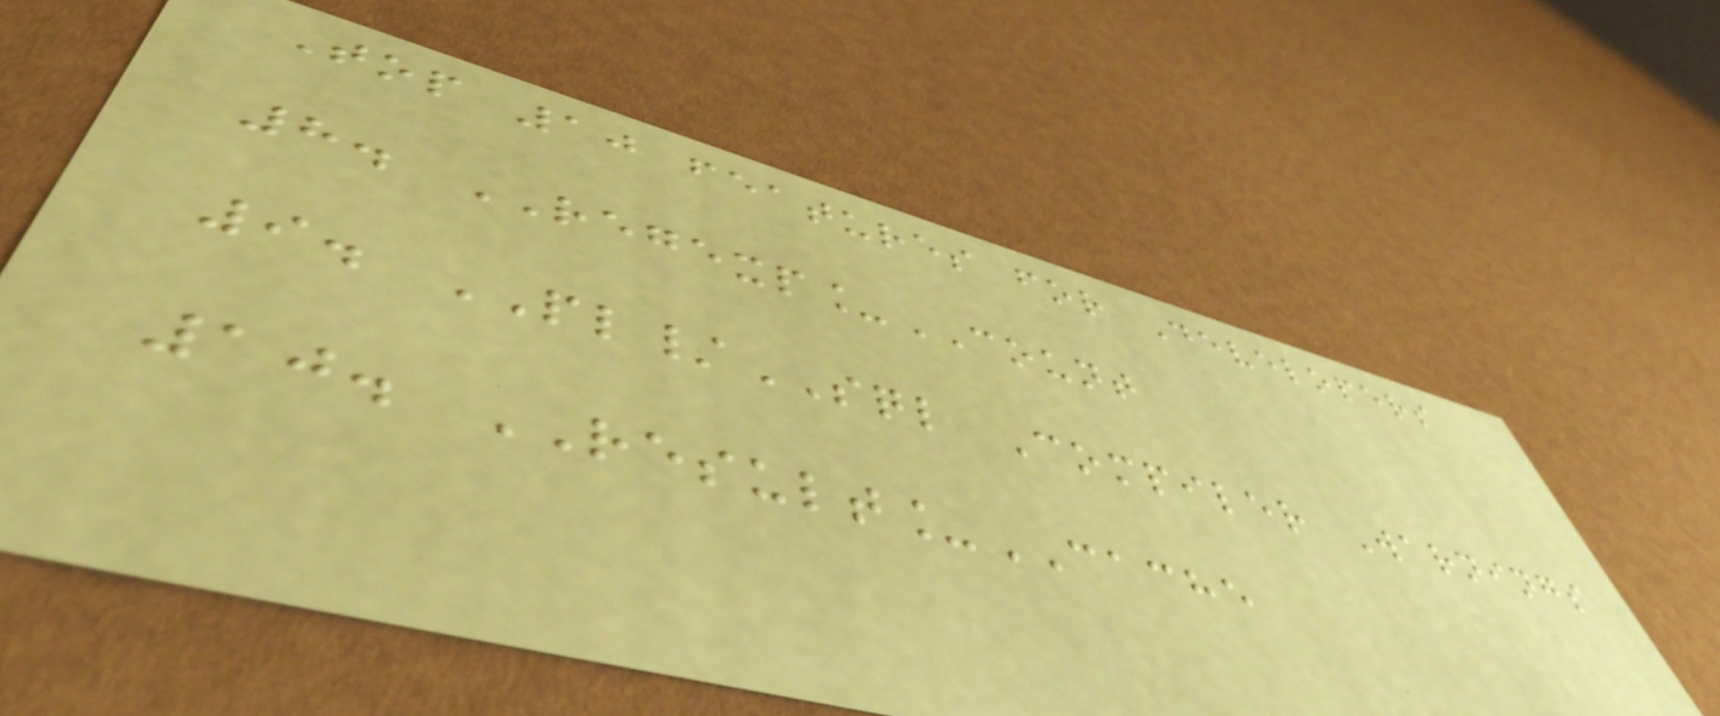Top 10 features for Developers
8. REGEXP_COUNT
9. PL/SQL Compiler Warnings
10. RESULT_CACHE
